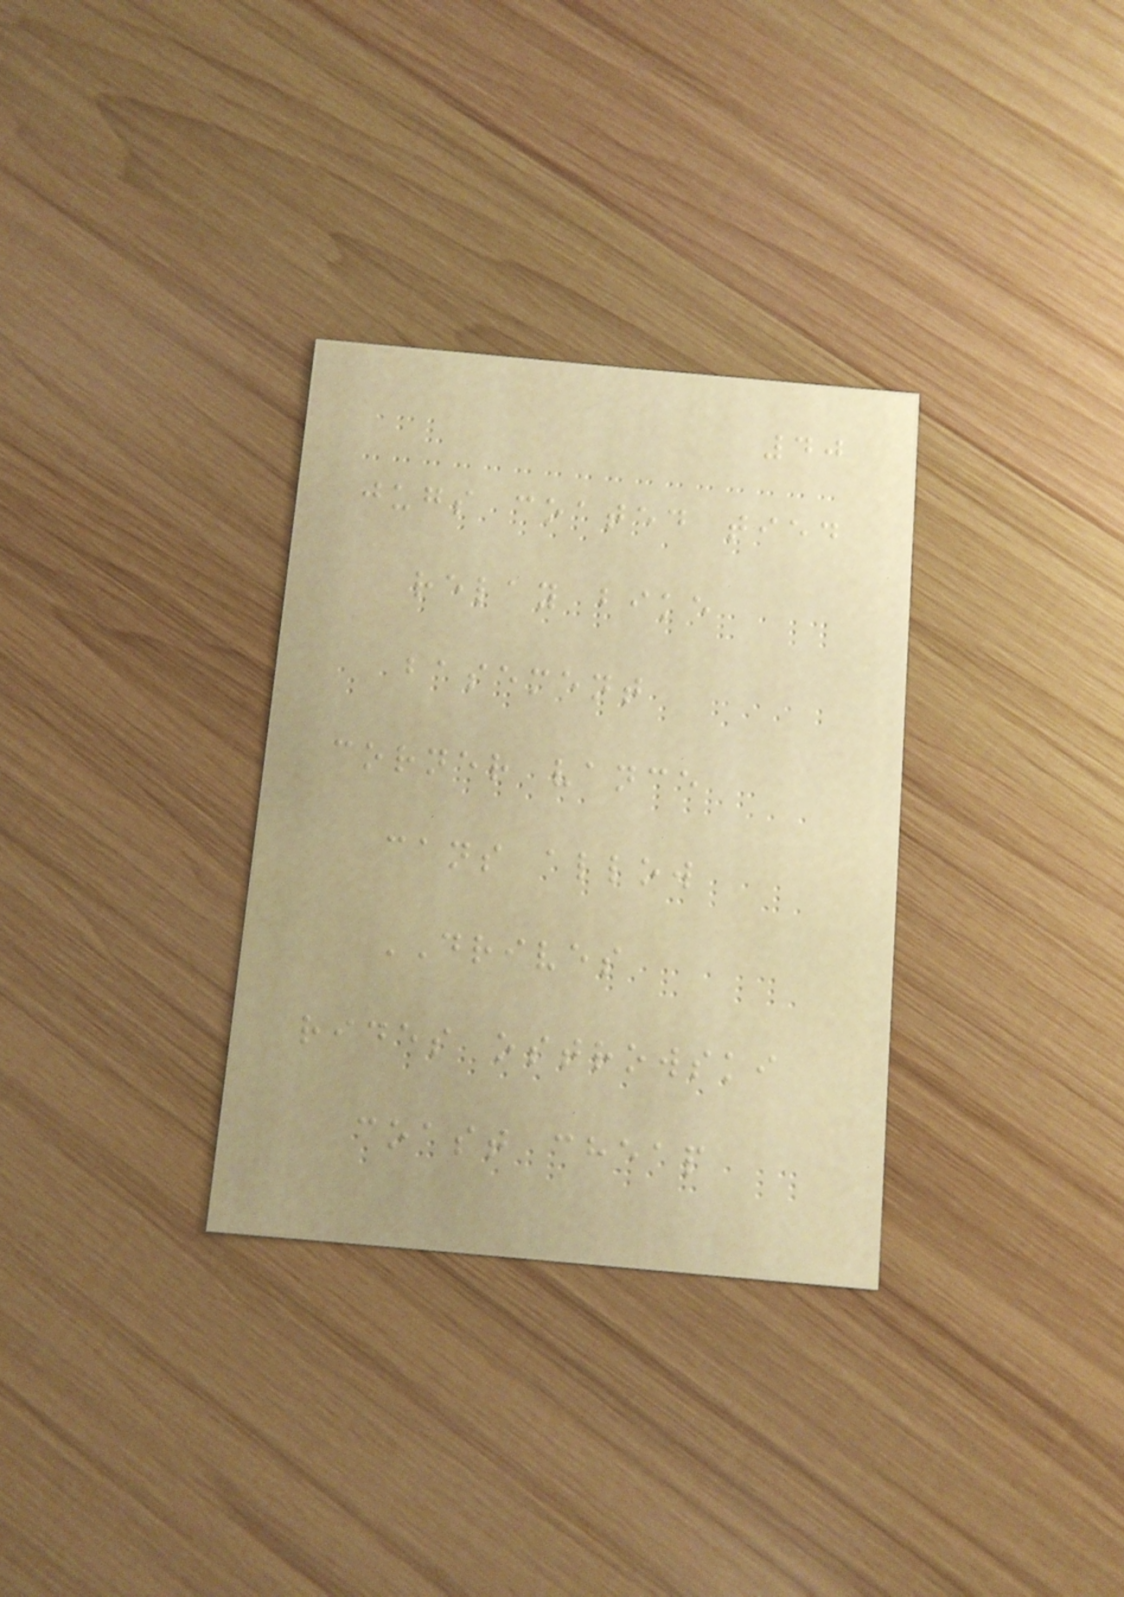40
jugs coated tied
relay bike
basement
corner vance
cans allow
DRIVES
rides ostrowski
coast cheap
